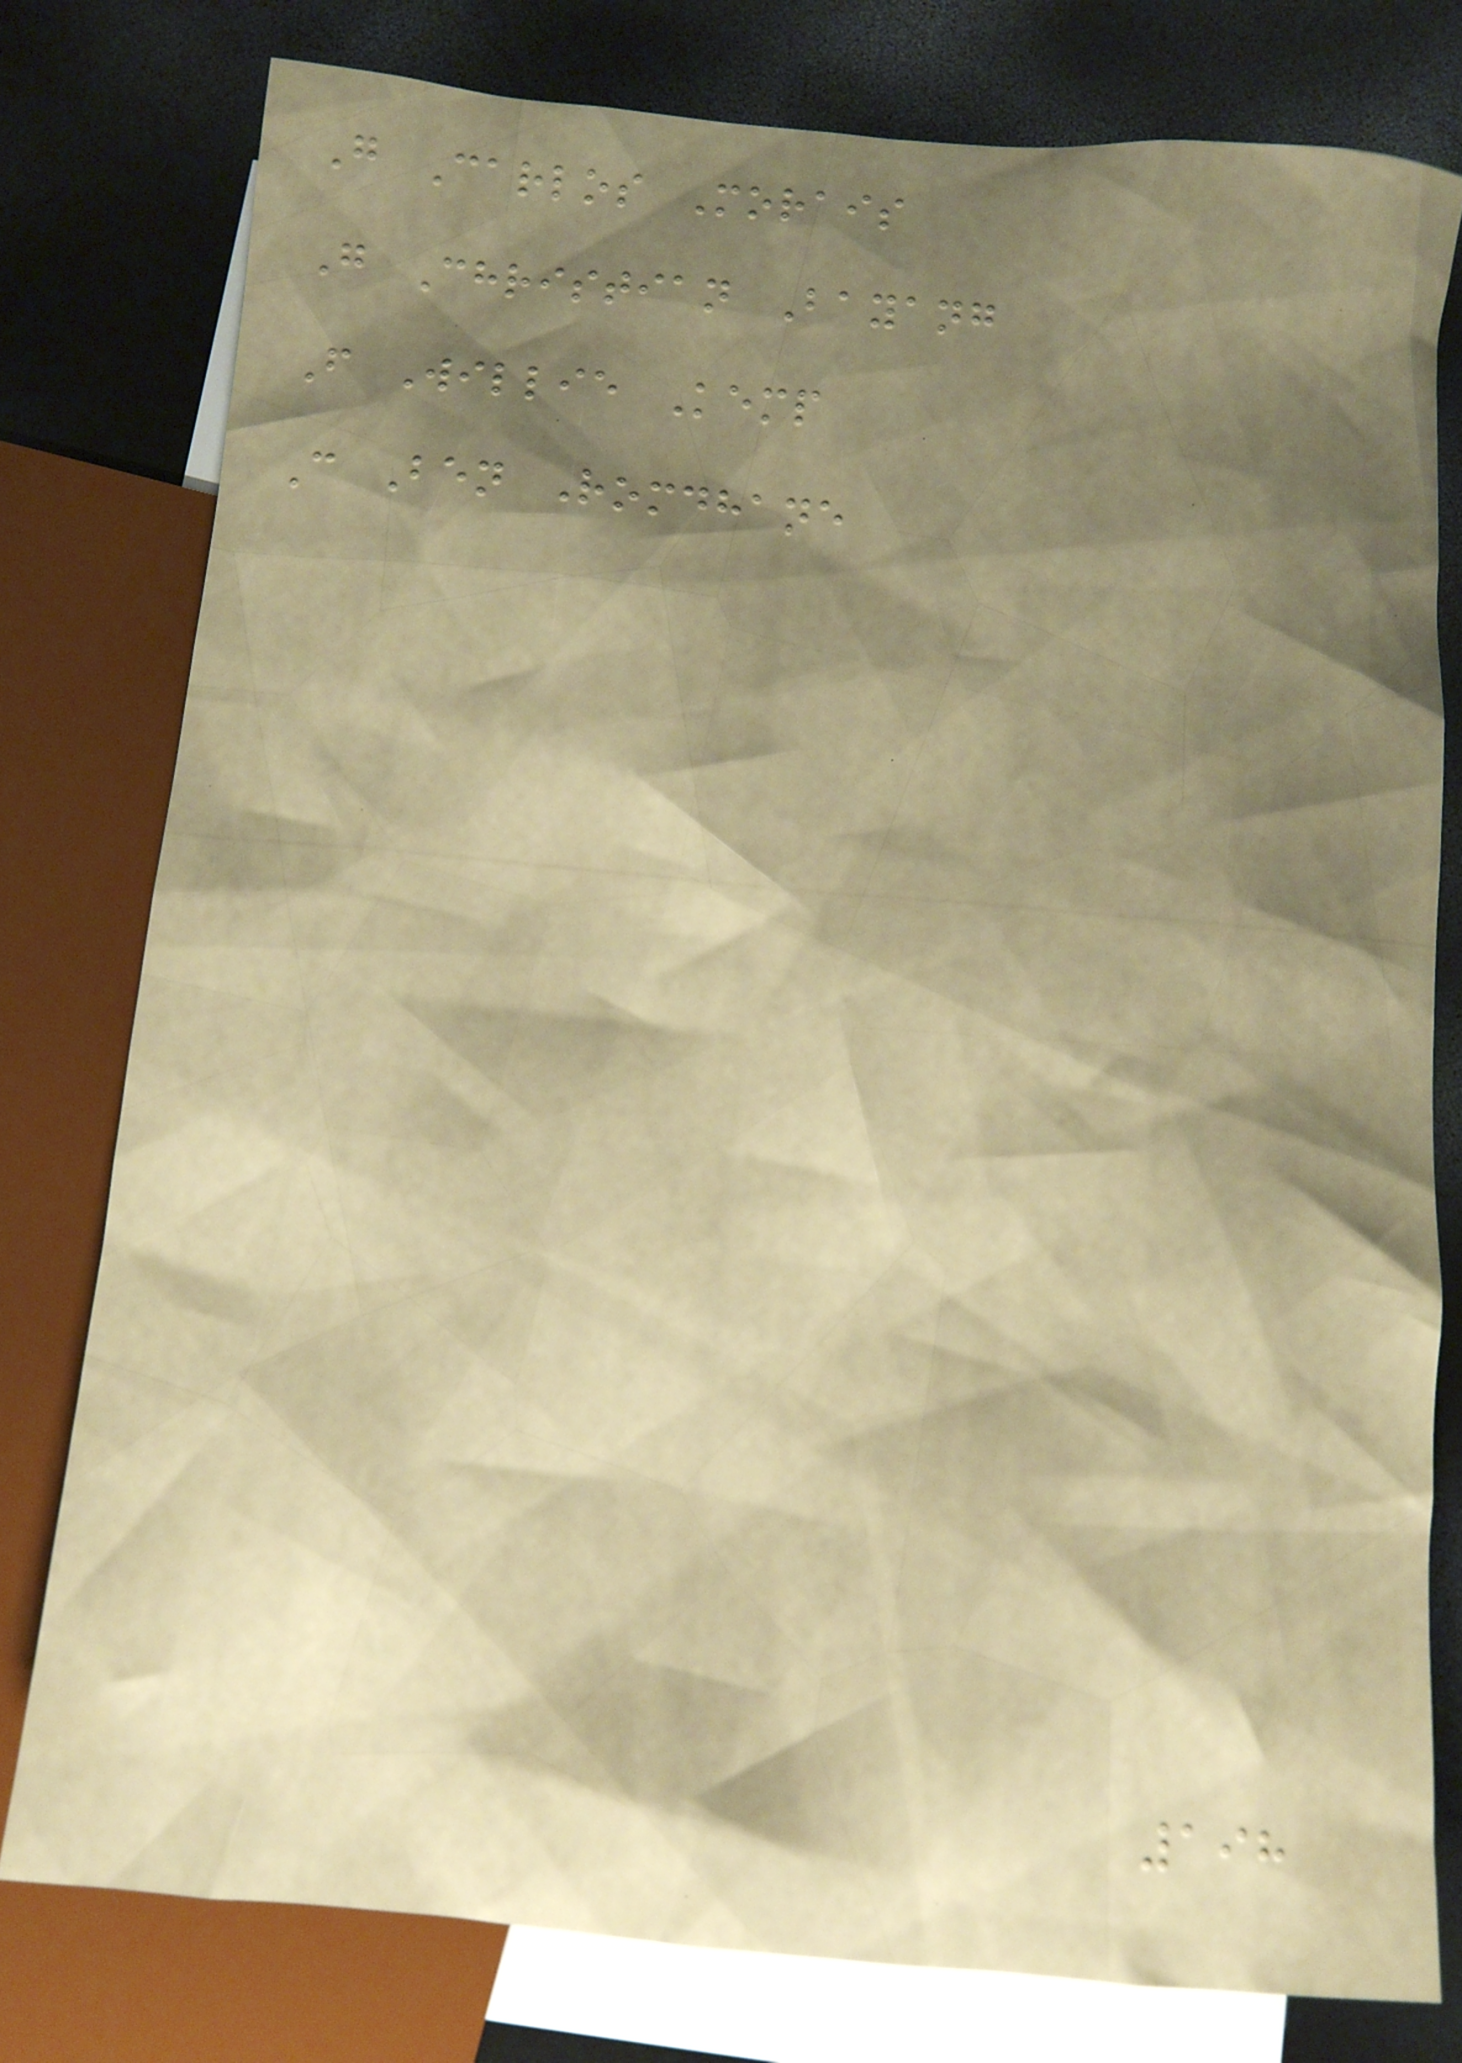G Carlos Morais
G Christian Bayang
F Willie Kemp
C Ben Romdhane
198
